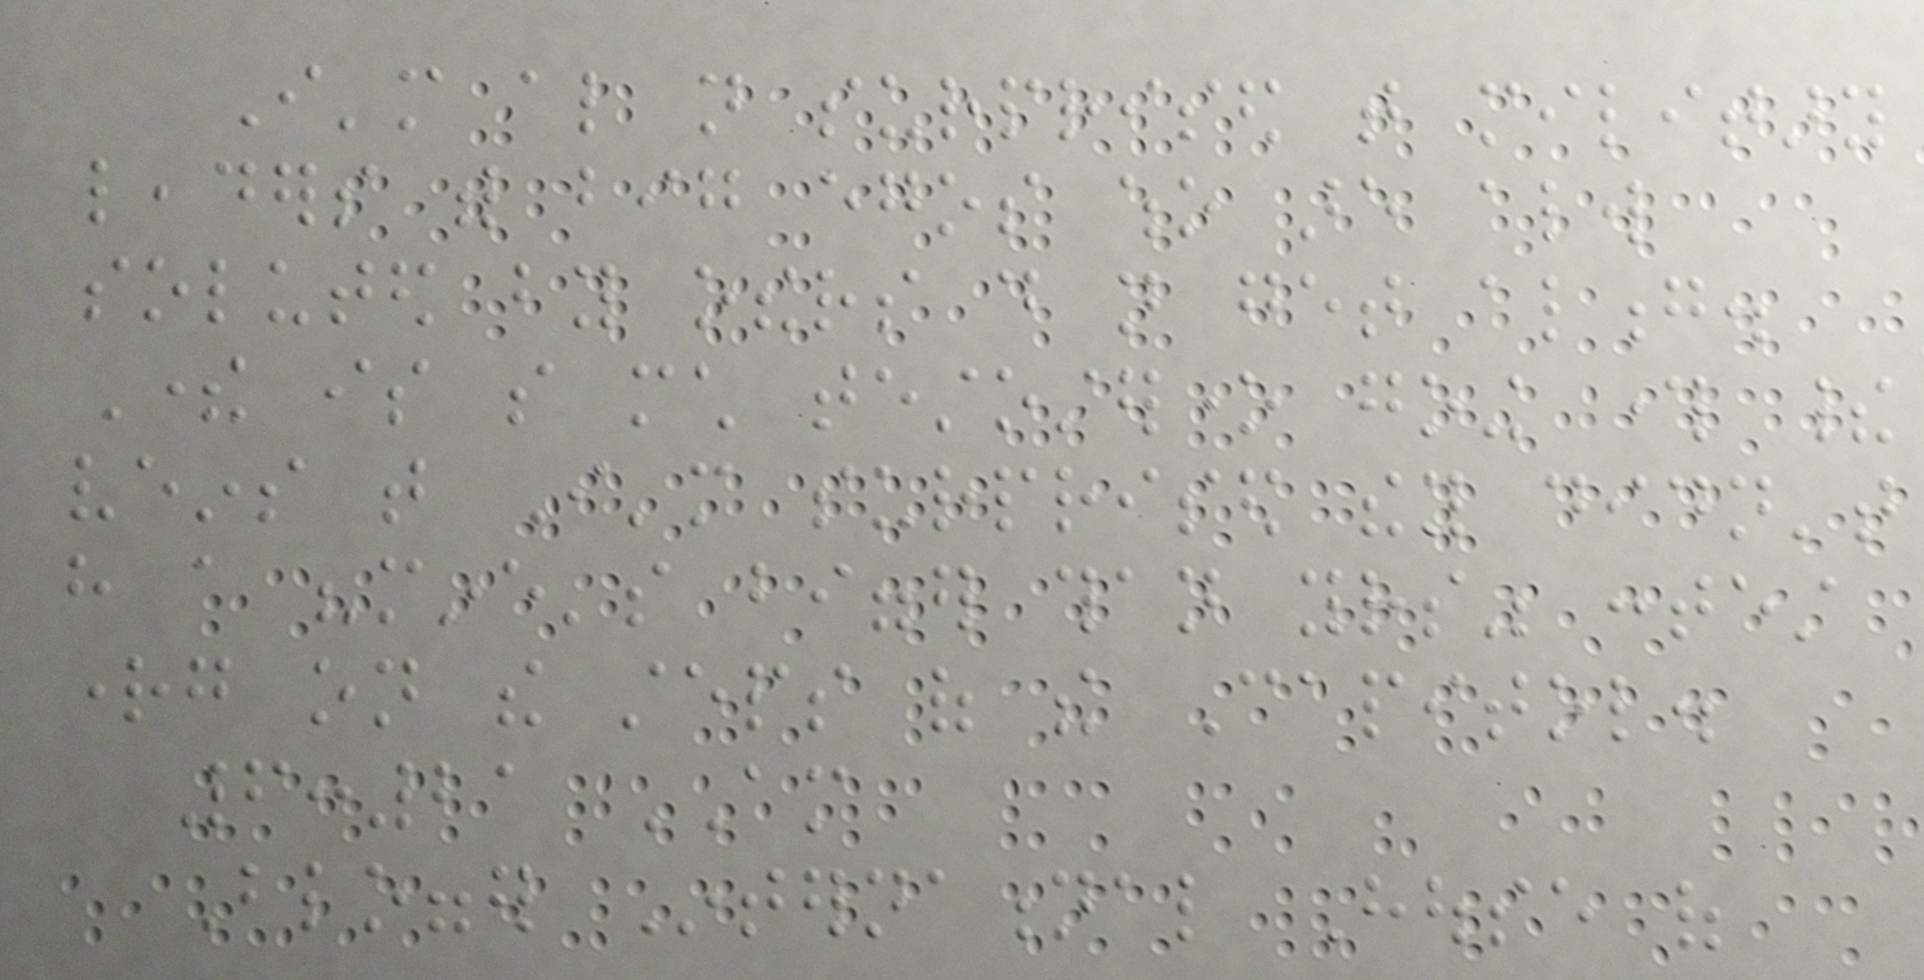I'm also not surprised that military
leaders with big egos who are always
soluted by others do not get along.
There is so much testosterone going through their
veins that I'm surprised they didn't
have a "mine's bigger than yours" contest
rightg on the steps of the Capitol.
6:21 AM
Blogger International House of
